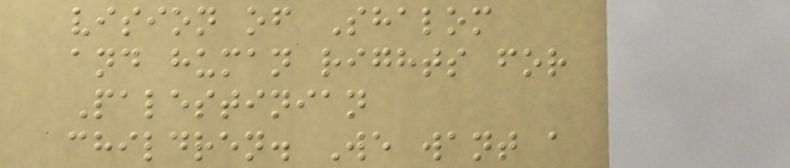vision of Shalom
and human rights for
Palestinian
children. We want a
